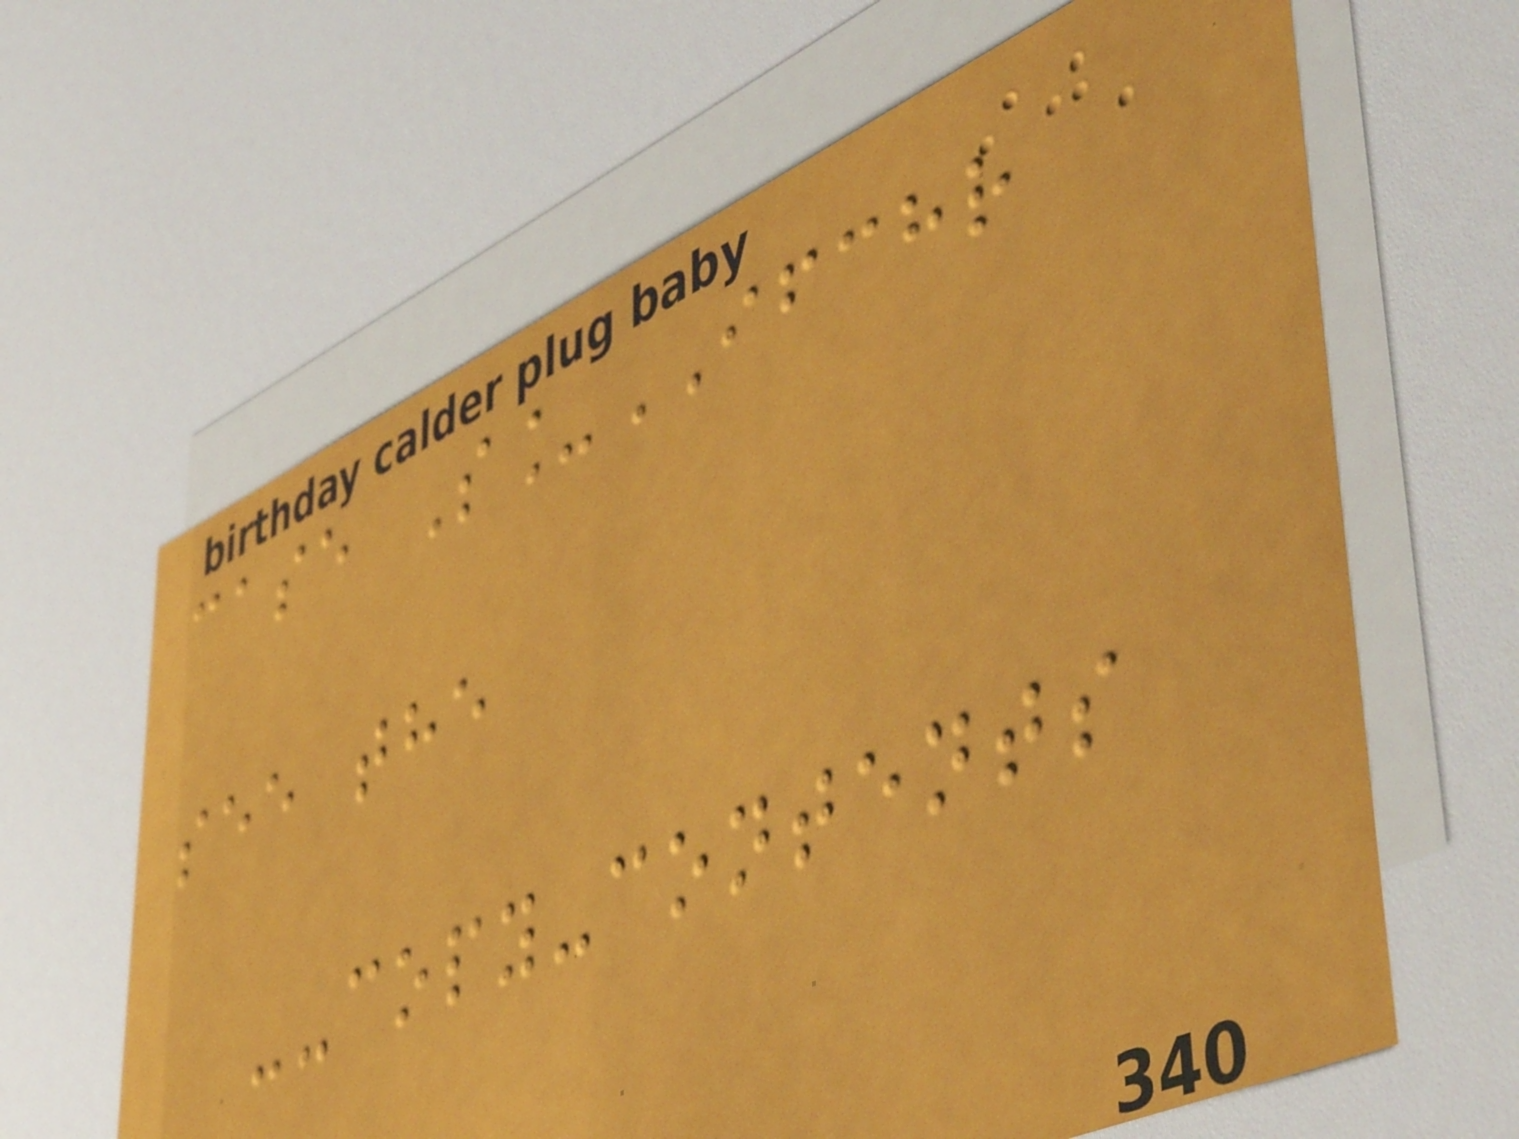case S_IFCHR
see the
--copy-contents
